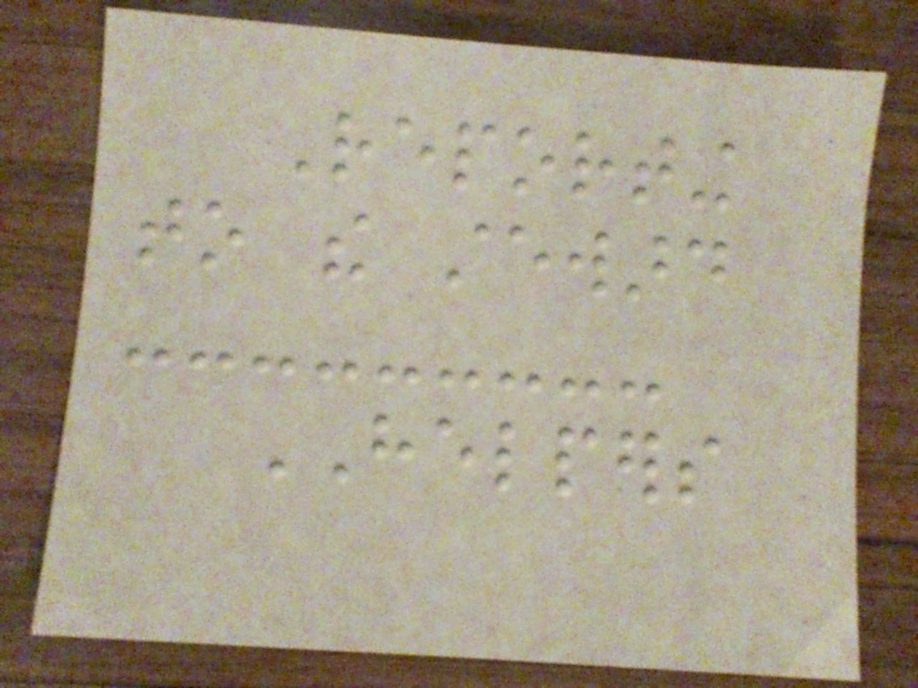Reporting
to the steward
HELPERS
